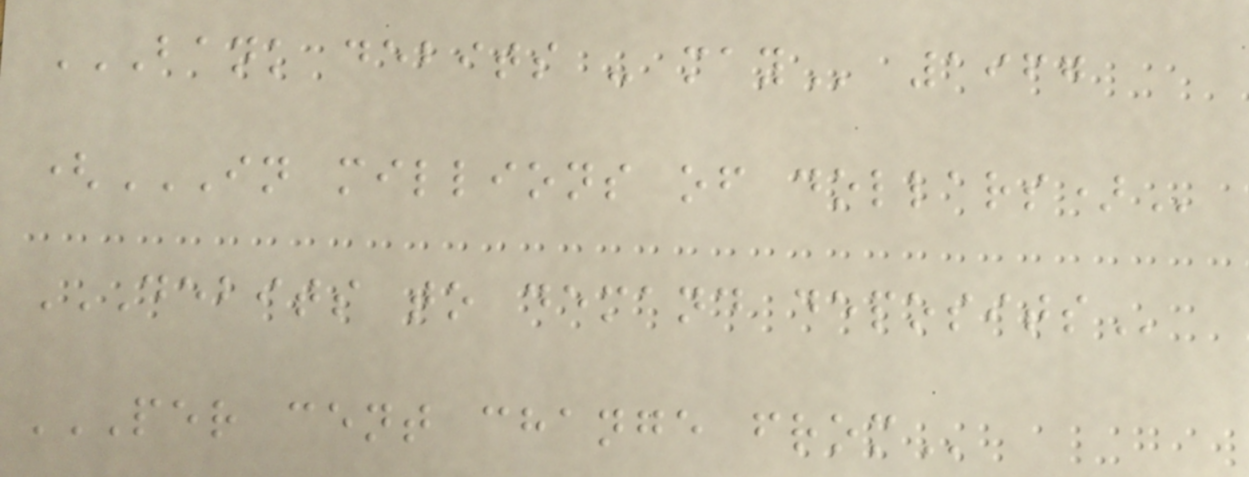BANK DEBITS - MAY 1967
(IN MILLIONS OF DOLLARS)
DEBITS TO DEMAND DEPOSITS
PER CENT CHANGE FROM
